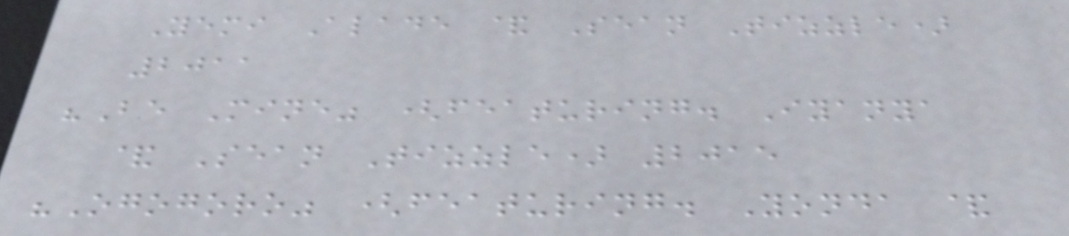Yemi Alade & Sean Tizzle)
2011
"Be Mine" (featuring. Iyanya
& Sean Tizzle) 2015
"Ogogoro" (featuring. Yonda &
